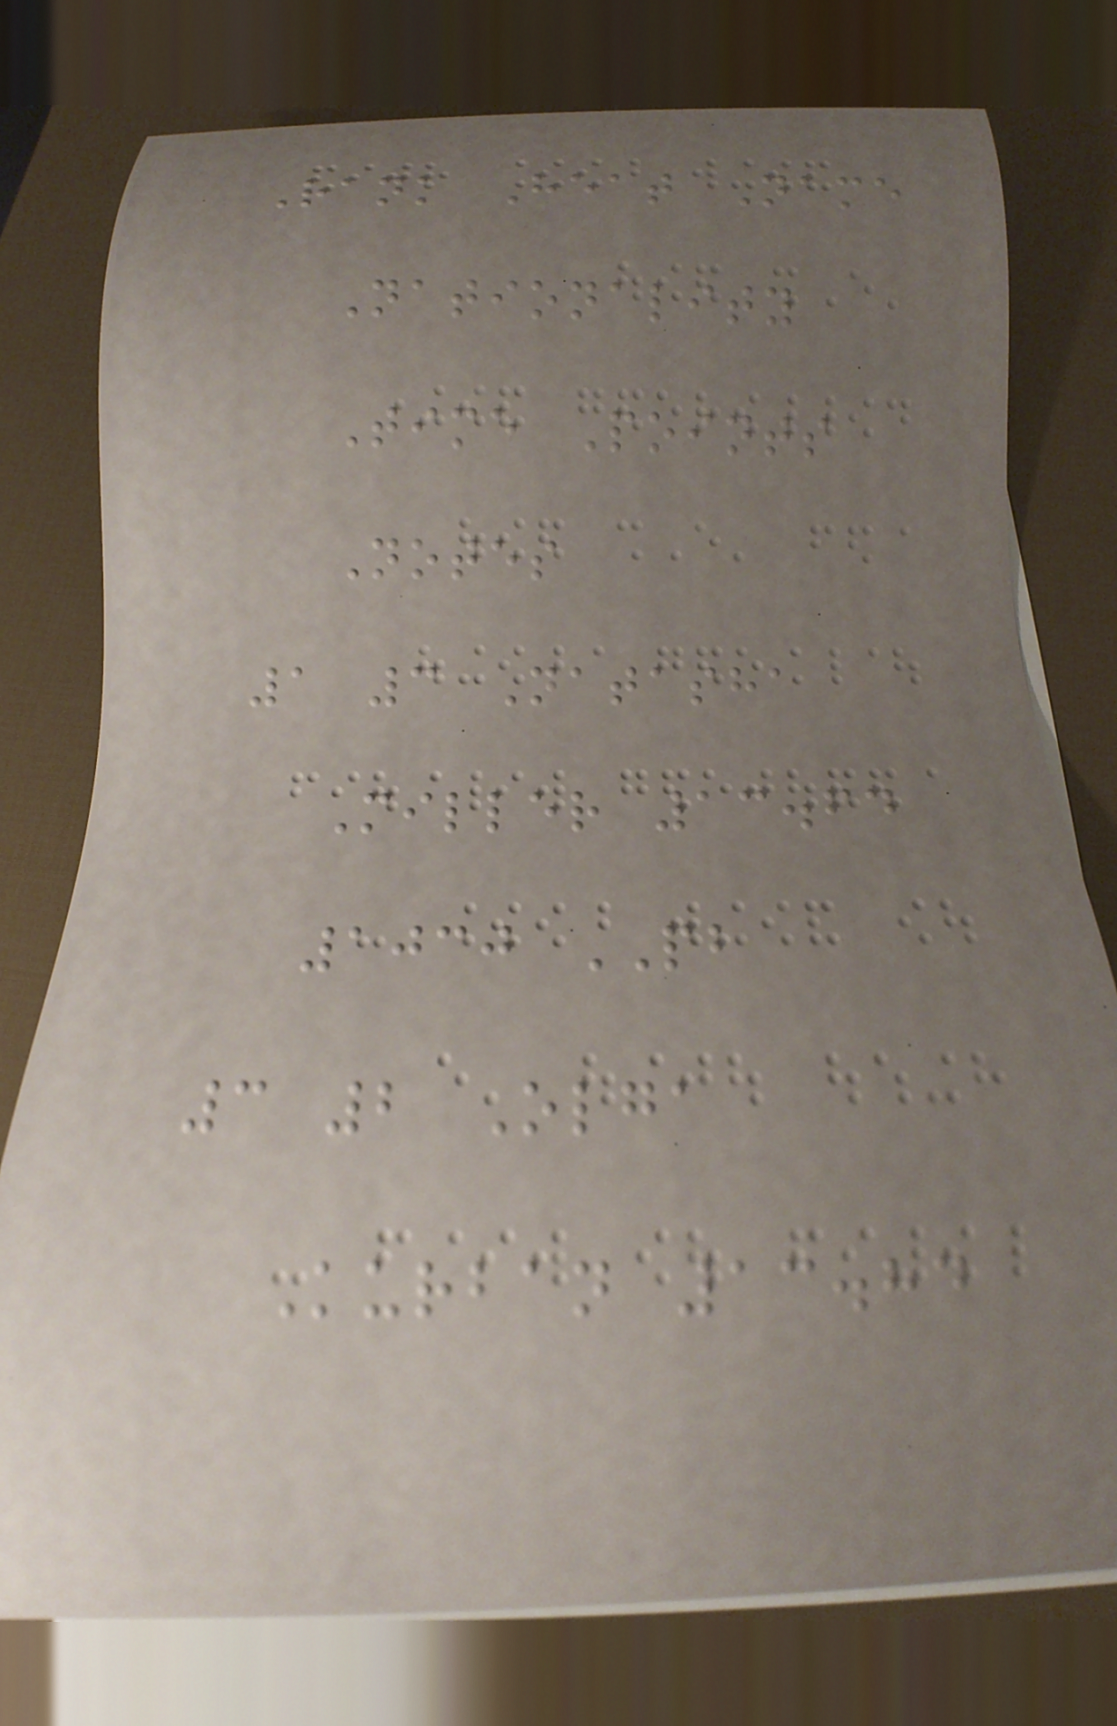Rank Heat Name
Nationality
Time Points
Notes
1 3 Natasha
Miller 13.64
1030 PB
3 2 Olga
Kurban 13.84
